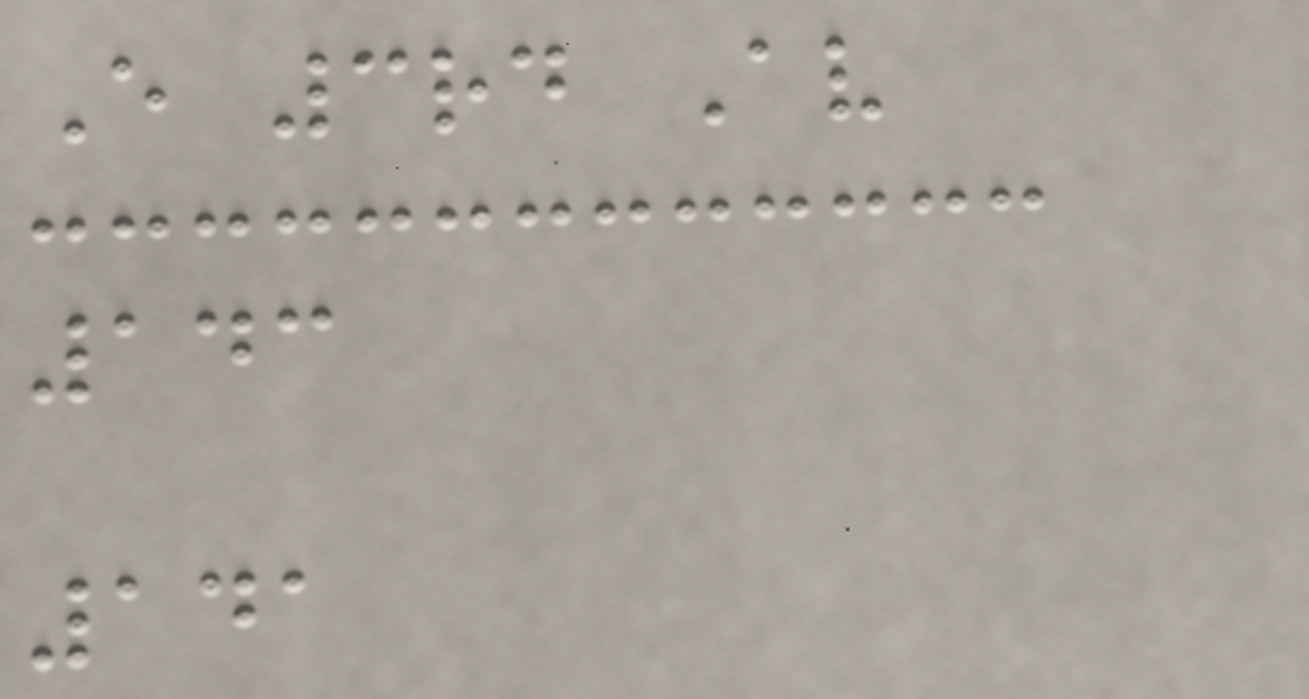E 3rd Av
143
141
